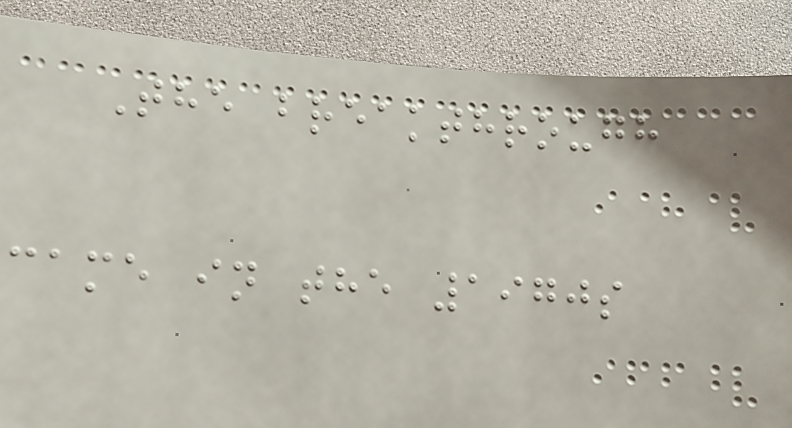The breakthrough
came in the 1970s
